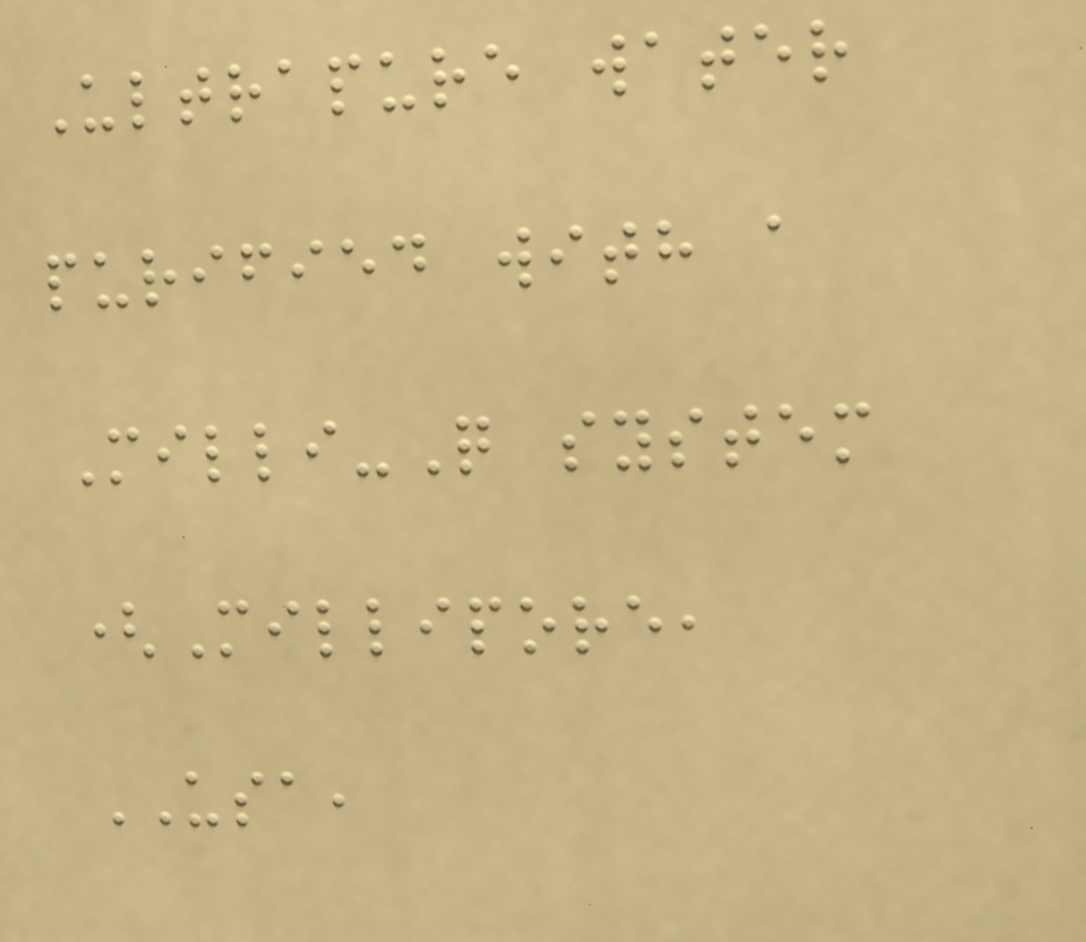Ultrapure water
purified with a
Milli-Q system
(Millipore,
USA,
